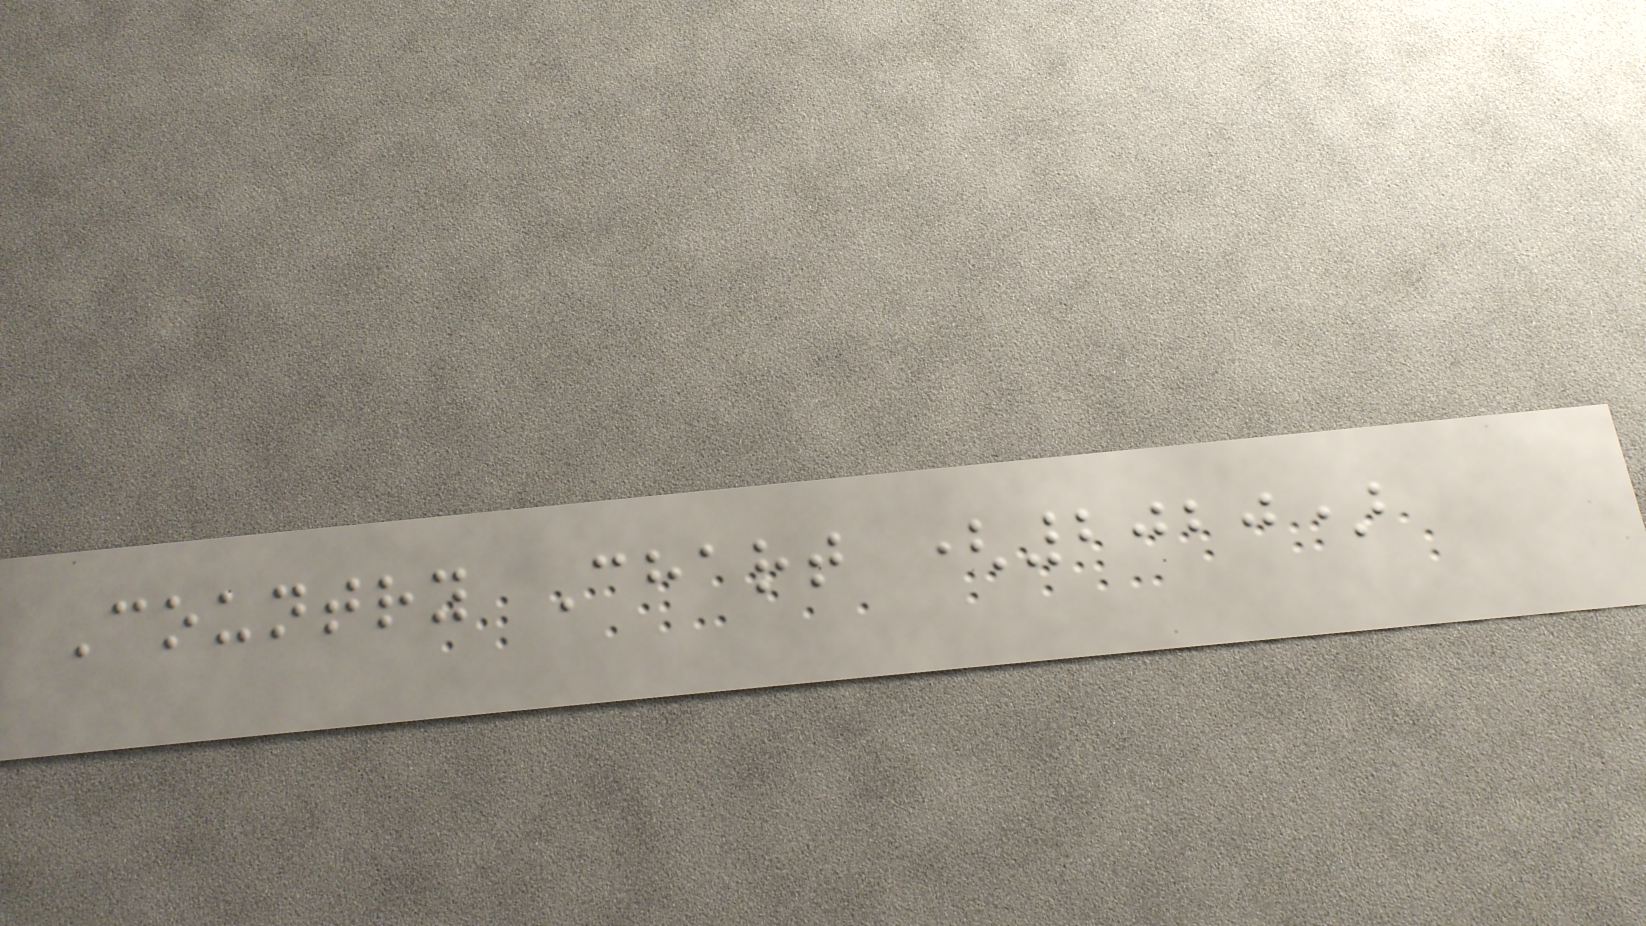Country Chart (2020)
